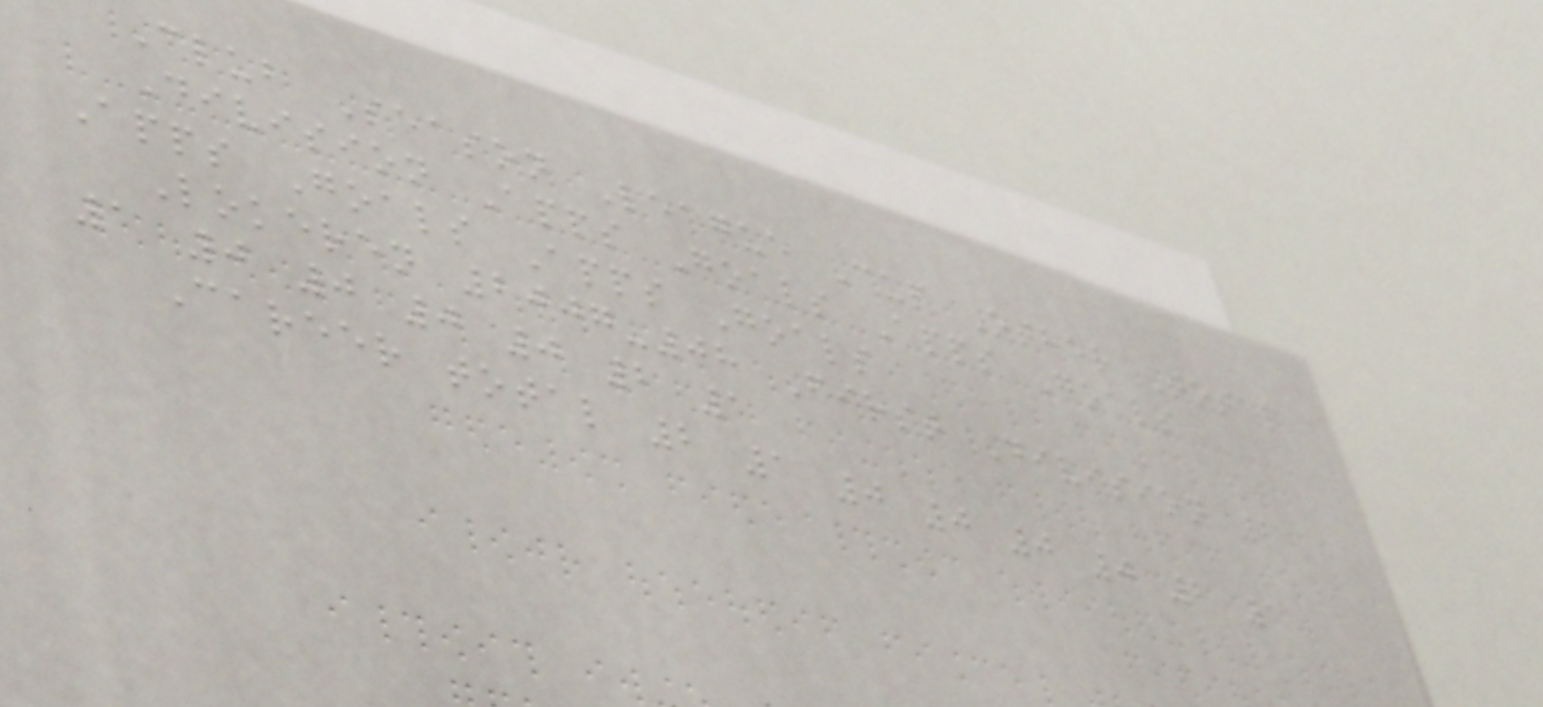Club Season League Cup Other Total
Division Apps Goals Apps Goals
Apps Goals Apps Goals
Lokeren 2007-08 First Division 2
1 0 0 0 0 2 1
Career total 2 1 0 0 0 0 2 1
